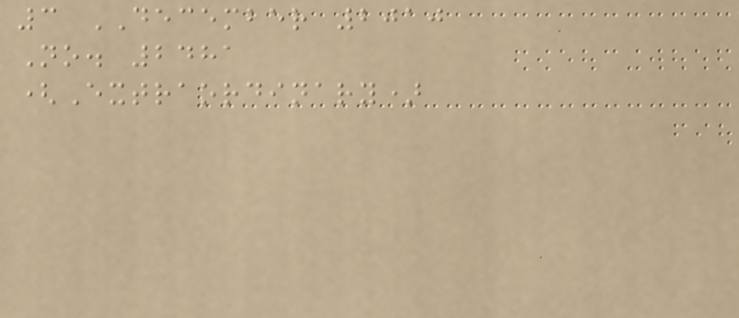3 DECEMBER 2010
No. 2481
(Extraordinary)
